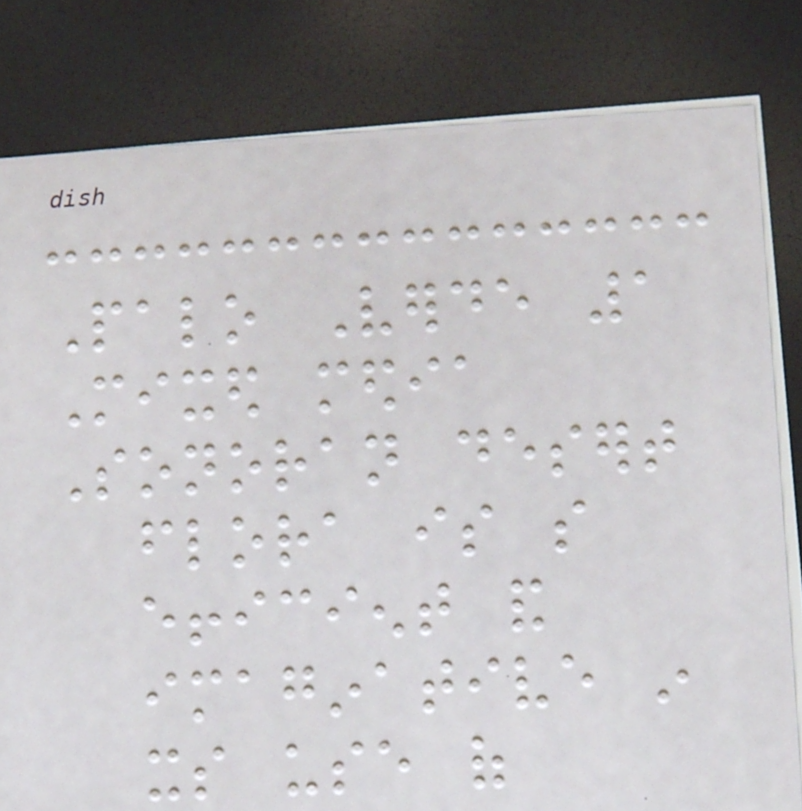Palo Verde 1
Mixed media
Sonoran desert
flora is so
efficient and
imaginative in
its use of
